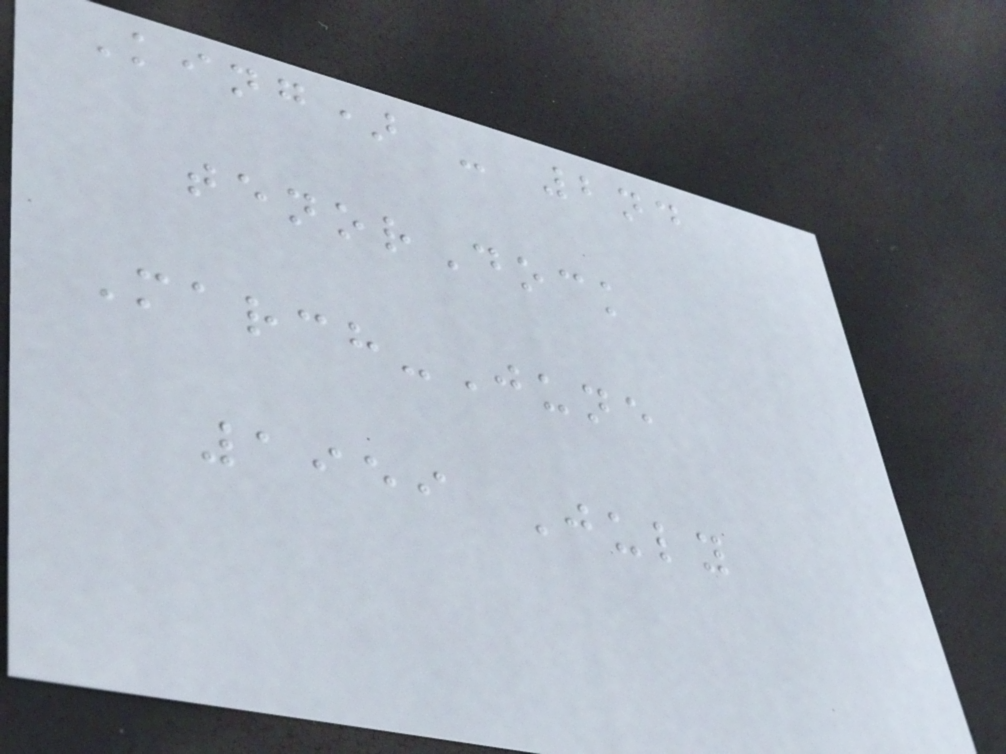King) - 2nd
tenorDock
March-June
1959 July
